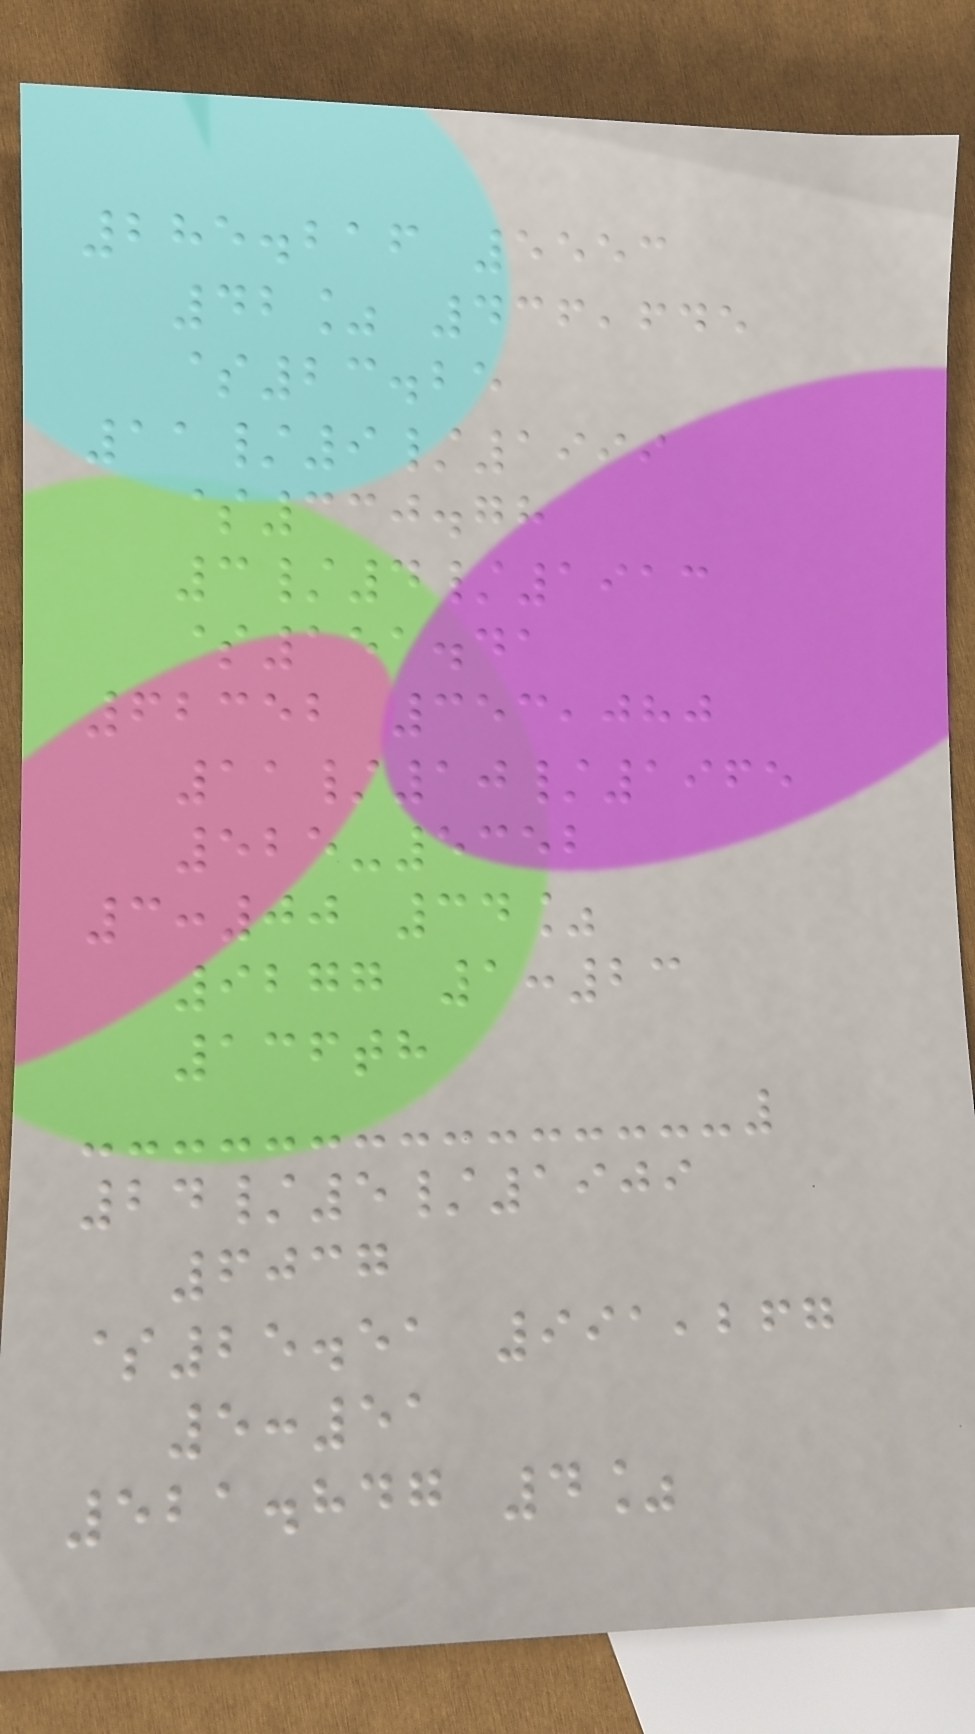285.216 5553
42% 436,645
$23.25
11/9/1999
$330.78
3/4/1913
$151.41
62352 353,080
11/10/1965
525-5352
3:00 34%
9277 1:23
136th
24/5/1909
6037
$25.51 991,267
5:51
521.847 4%
